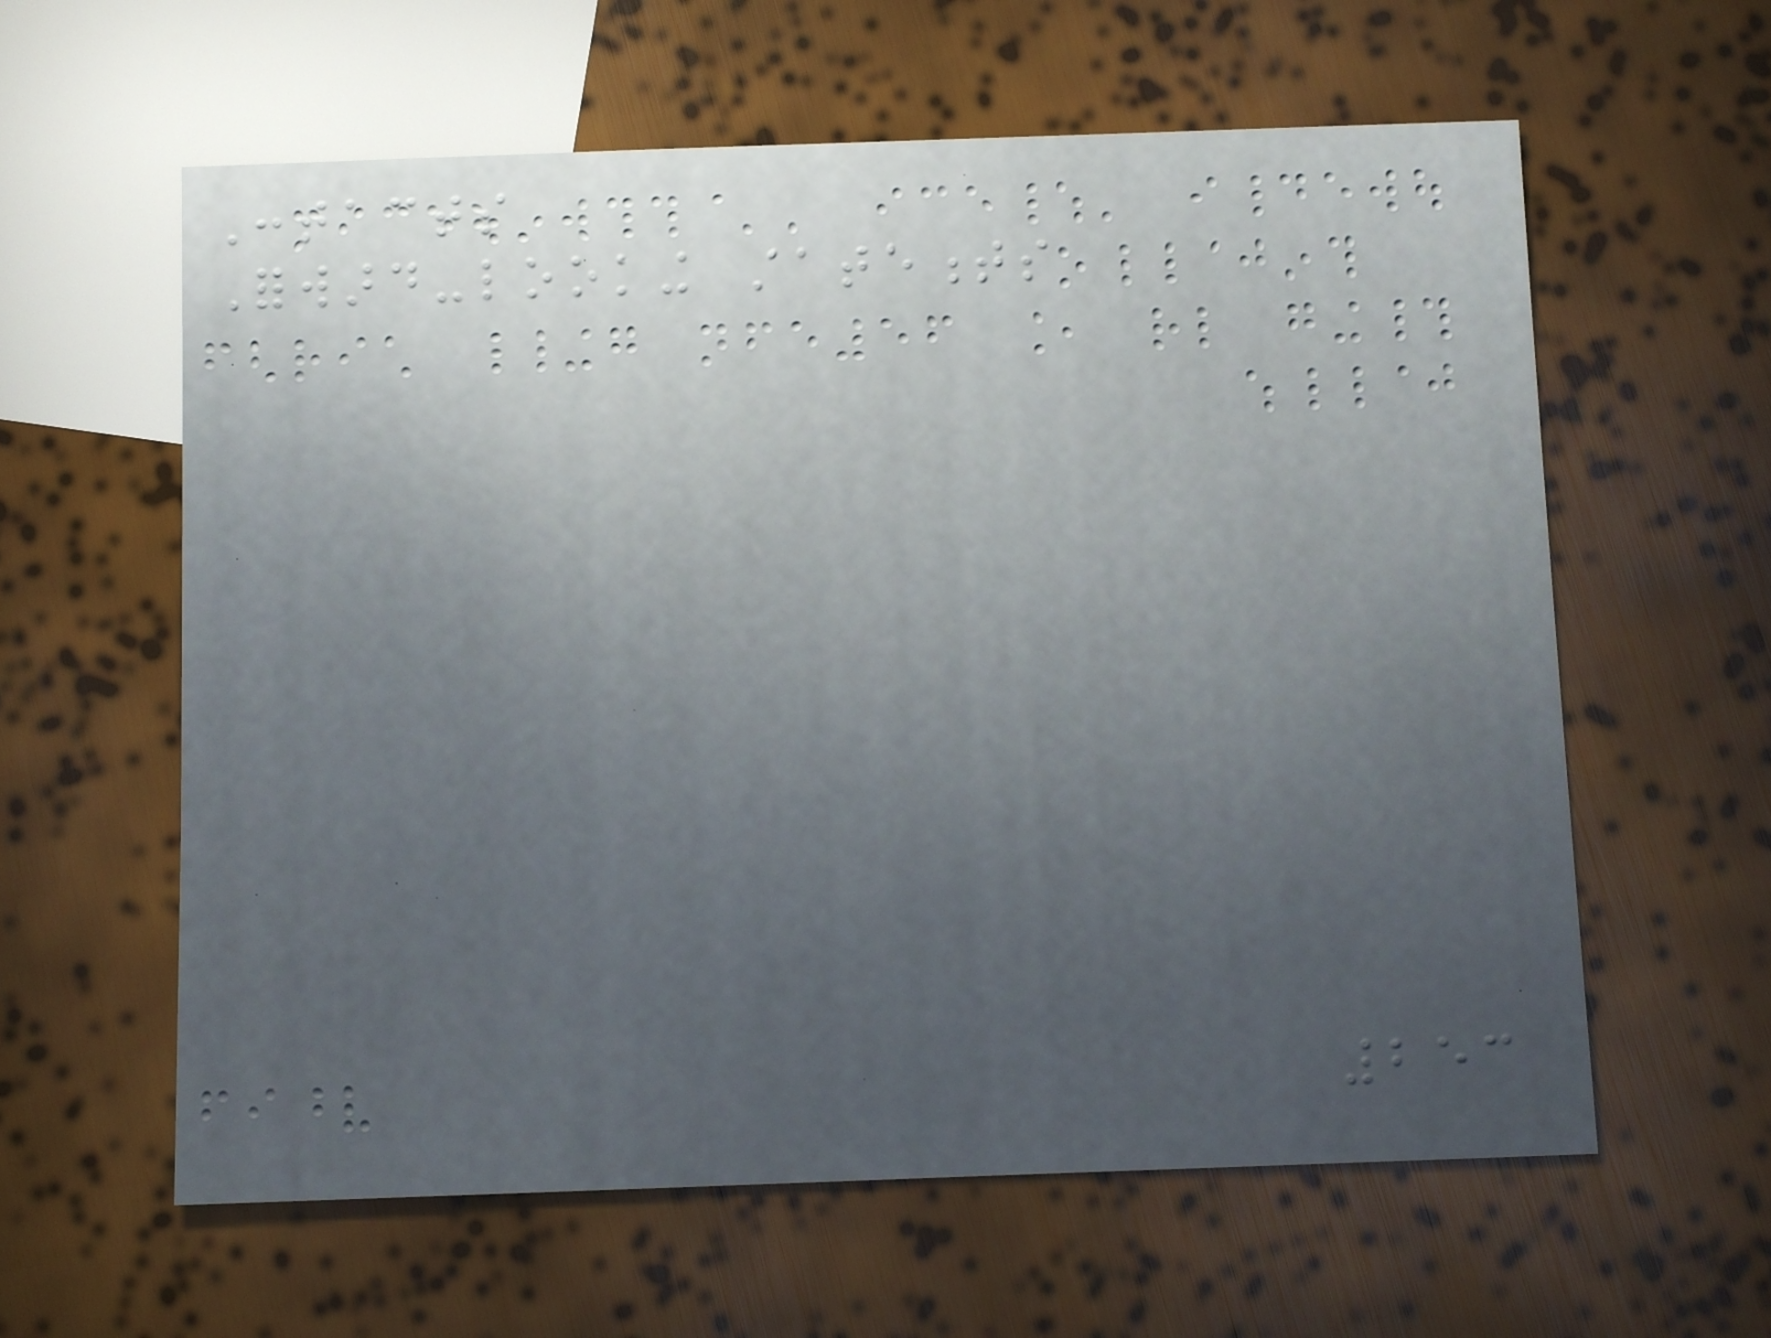Contacts
Forward-looking statements
253
